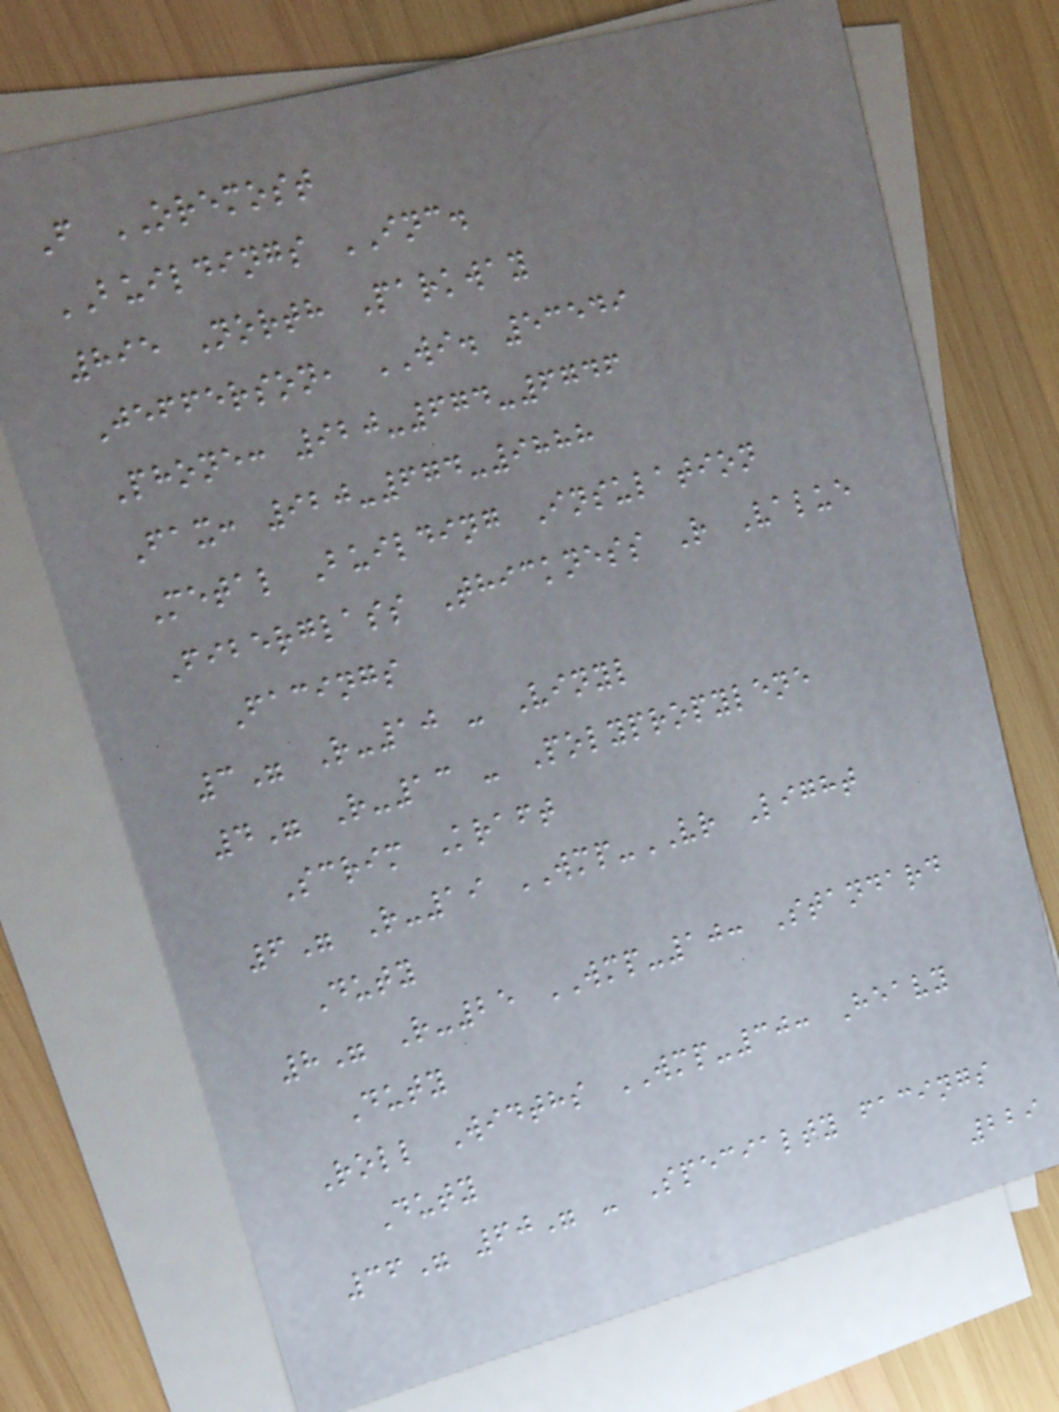F OREMOST
BUILDINGS INC.
895 North Parkway
Jefferson, WI. 53549
Phone: 920-674-6746
Fax: 920-674-9888
Metal Building Insulation
Fiberglass Thickness R Value
Facings
3" R-10 - Vinyl
4" R-13 - Polypropylene
Scrim Kraft
6" R-19 WMP-VR Light
Duty
8" R-25 WMP-10: Standard
Duty
Roll Widths WMP-30: Heavy
Duty
36" 60" - Specialty facings
229
